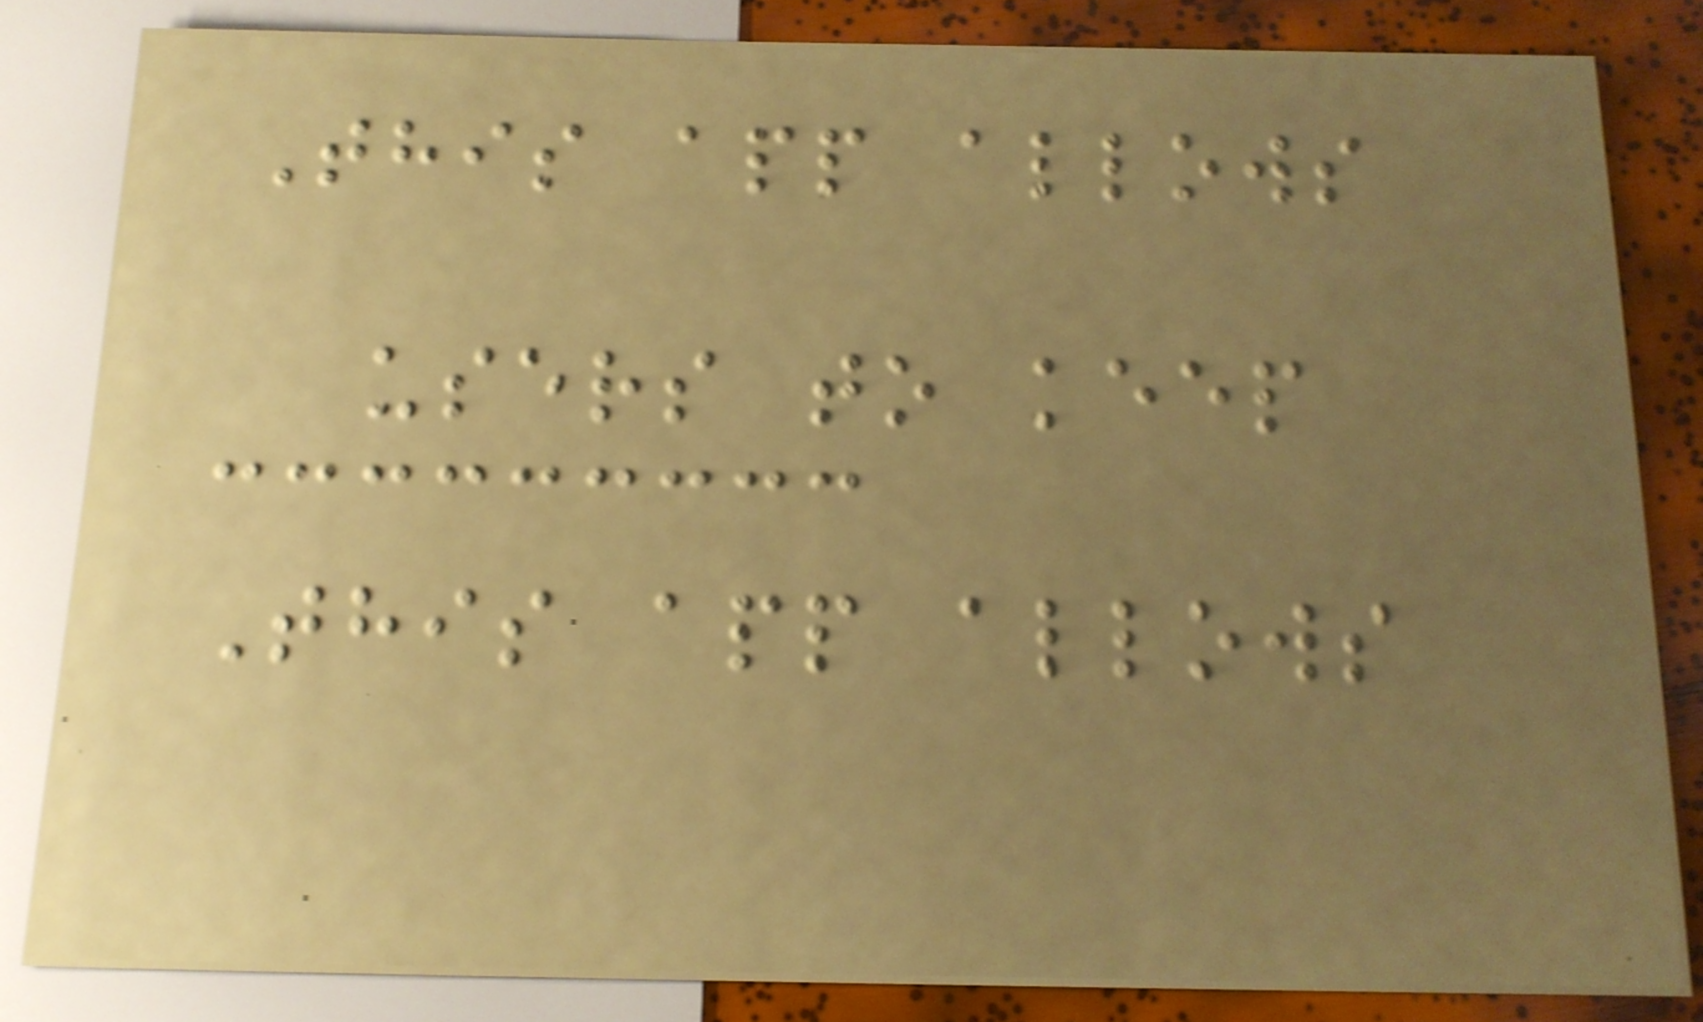This app allows
users to keep
This app allows
